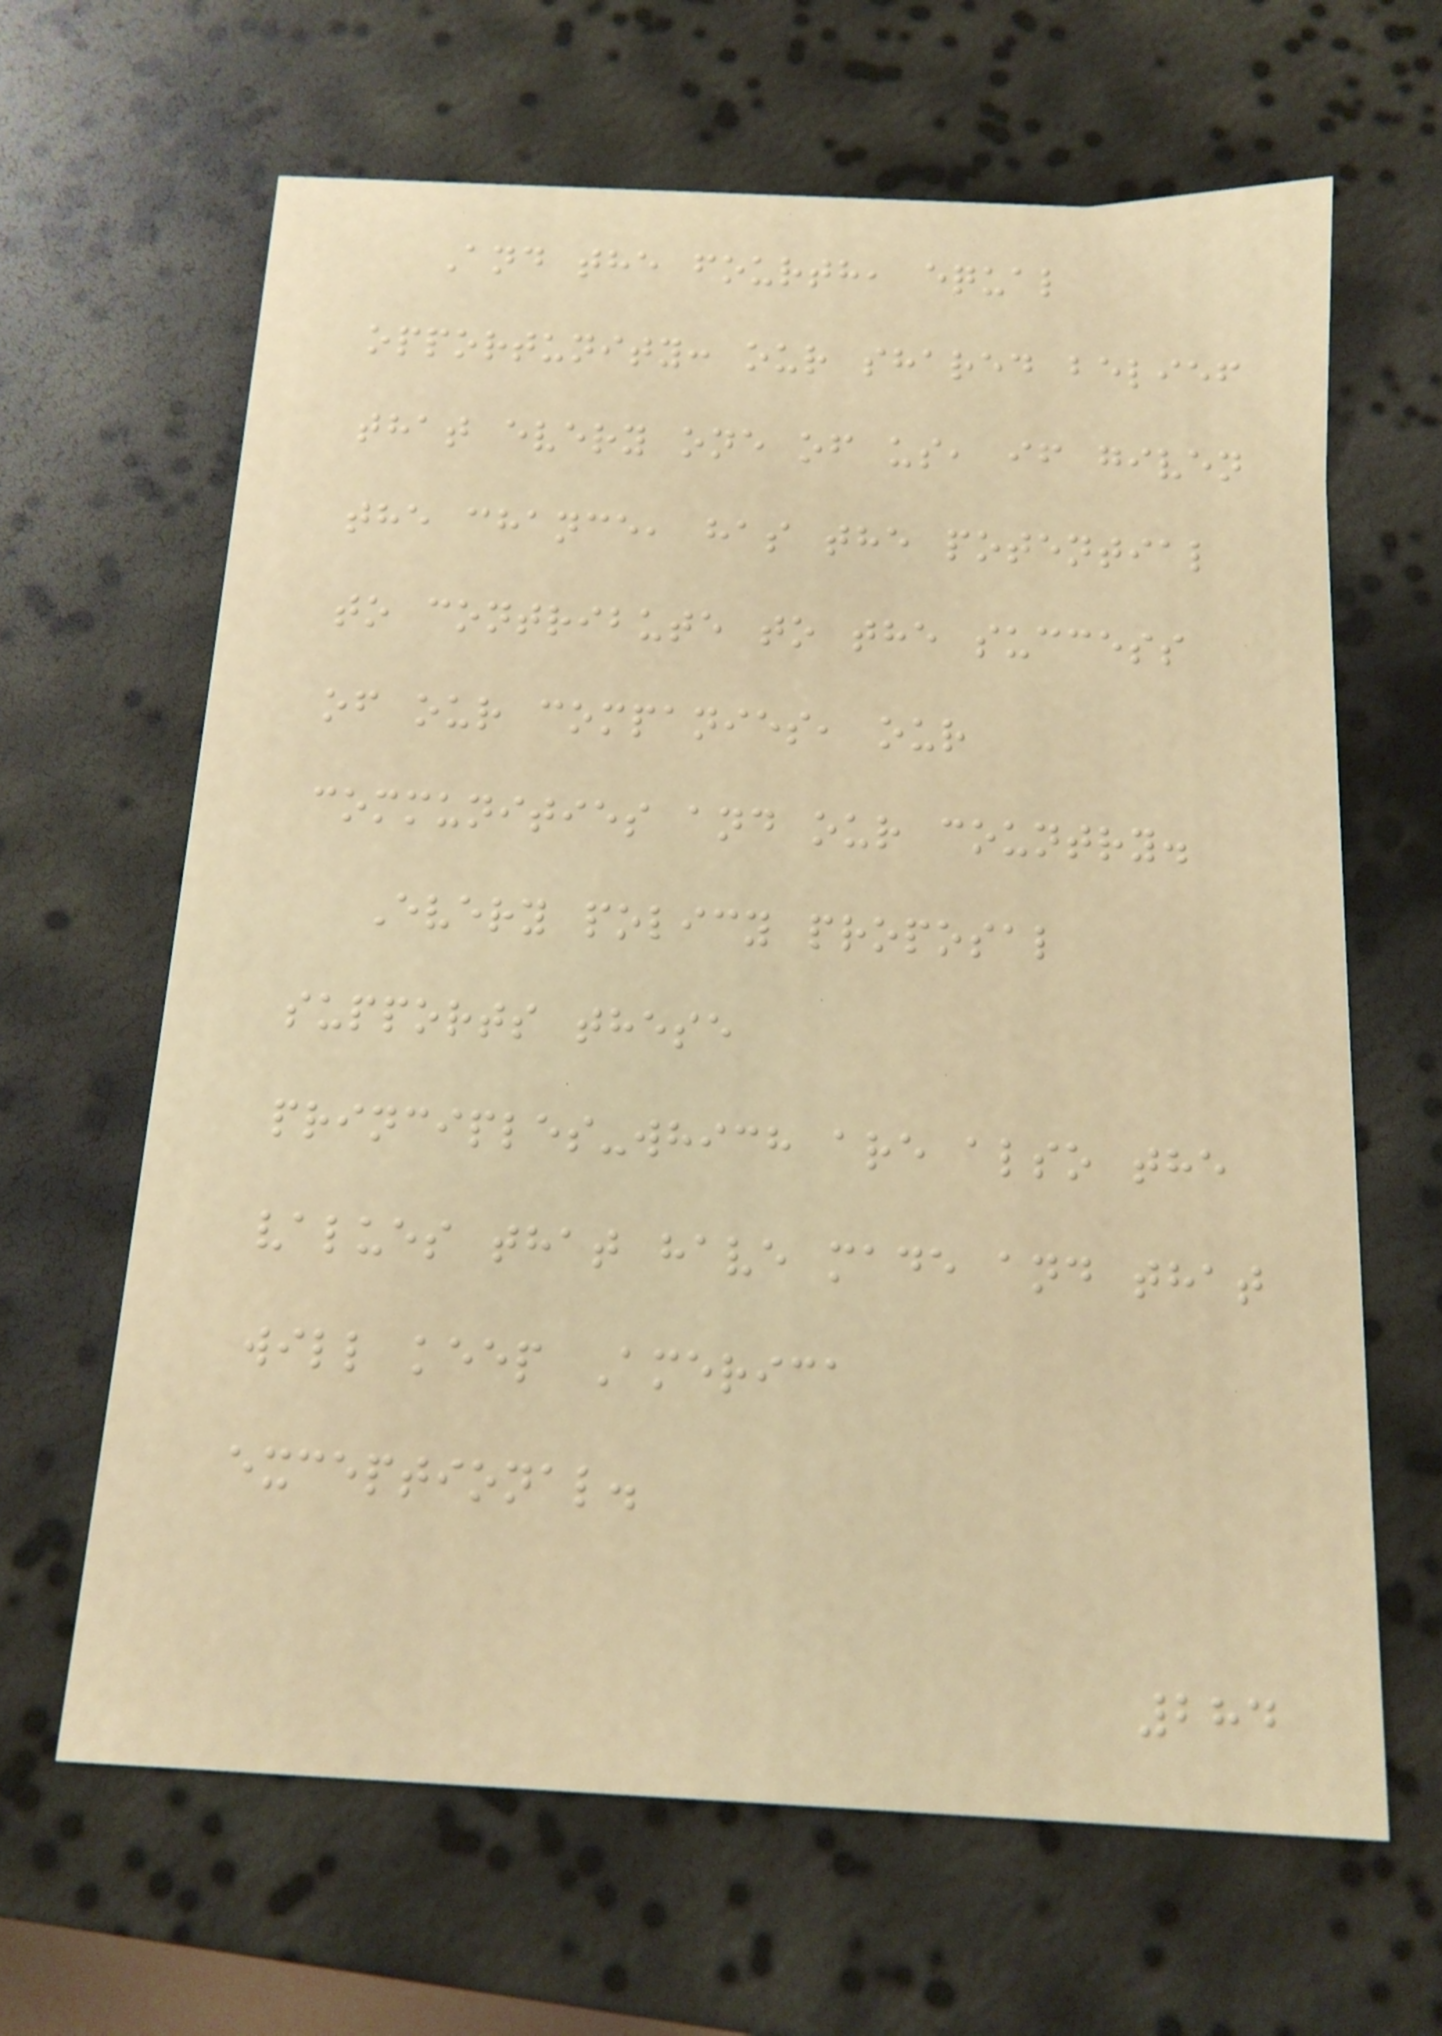And the fourth, equal
opportunity: our shared belief
that every one of us, if given
the chance, has the potential
to contribute to the success
of our companies, our
communities and our country.
Every policy proposal
supports these
principles-which are also the
values that have made and that
will keep America
exceptional.
284
